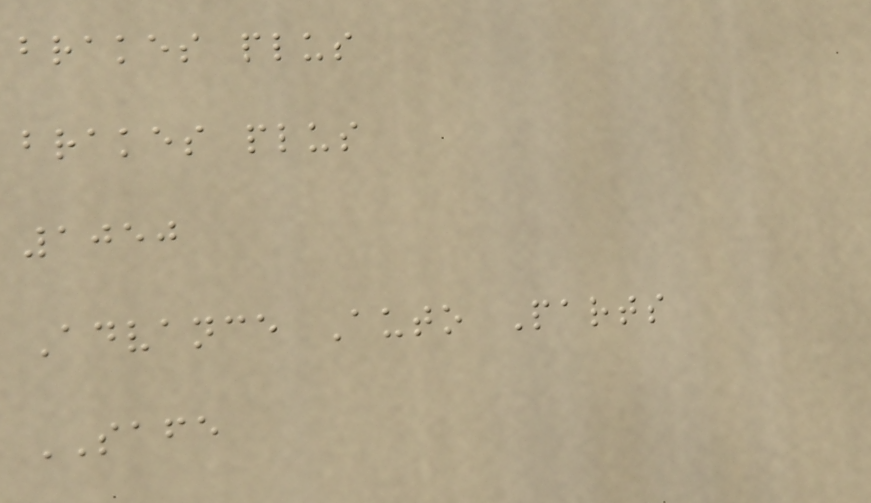brakes plus
brakes plus
1050
Advance Auto Parts
SAFE
